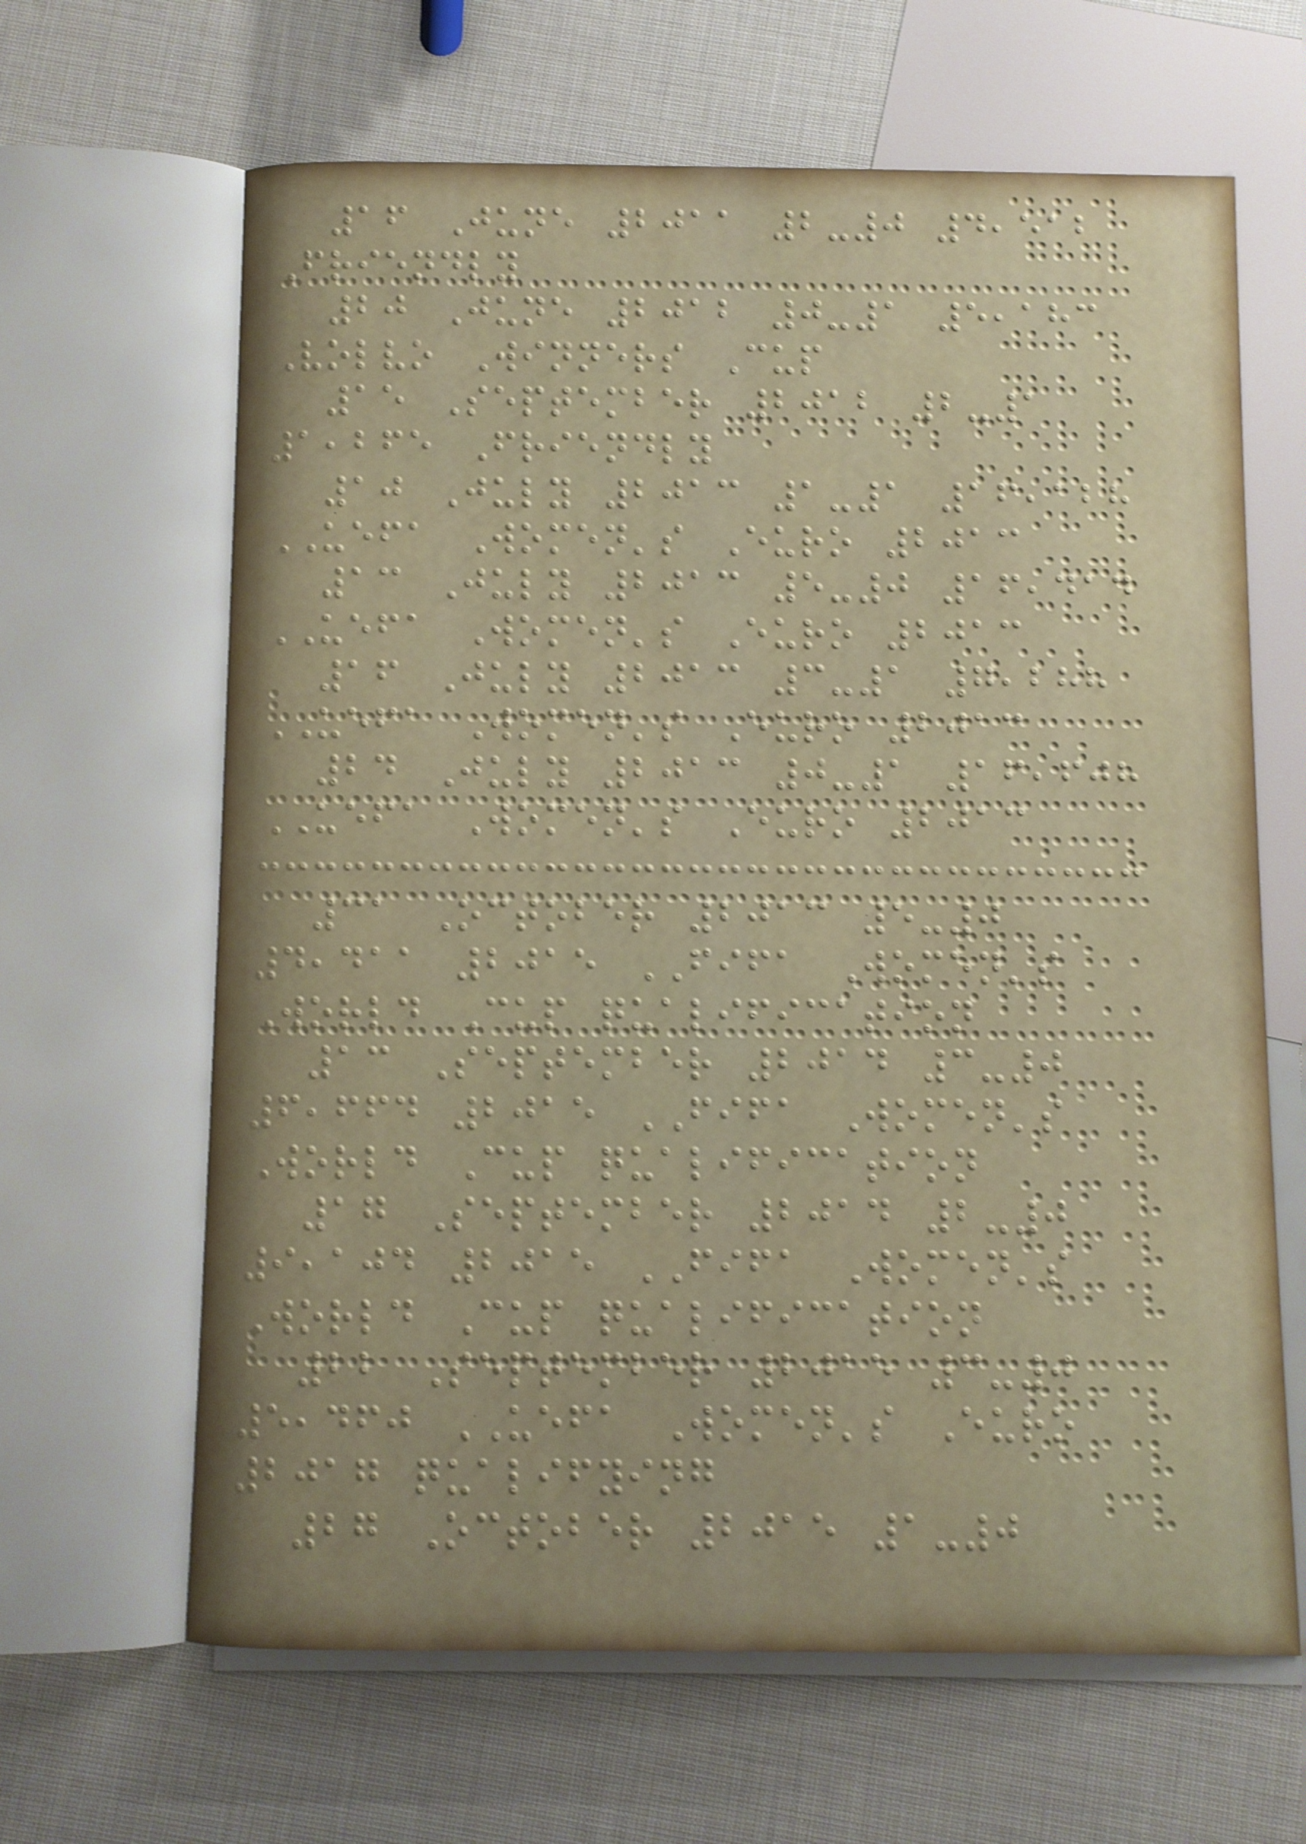16 June 2011 2-0 4,512
Friendly
20 June 2012 0-1 5,183
Volvo Winners Cup
15 September 2012 2-1
1,265 Friendly
10 July 2013 1-1 16,128
UEFA Women's Euro 2013
13 July 2013 5-0 16,414
UEFA Women's Euro 2013
16 July 2013 3-1 7,288
UEFA Women's Euro 2013
24 July 2013 0-1 16,608
UEFA Women's Euro 2013
31 October 2013 5-0
4,411 2015 FIFA Women's
World Cup qualification
13 September 2014 3-0
6,664 2015 FIFA Women's
World Cup qualification
17 September 2014 2-0
9,104 2015 FIFA Women's
World Cup qualification
22 September 2015 3-0
5,460 UEFA Women's Euro
2017 qualifying
27 October 2015 1-0
